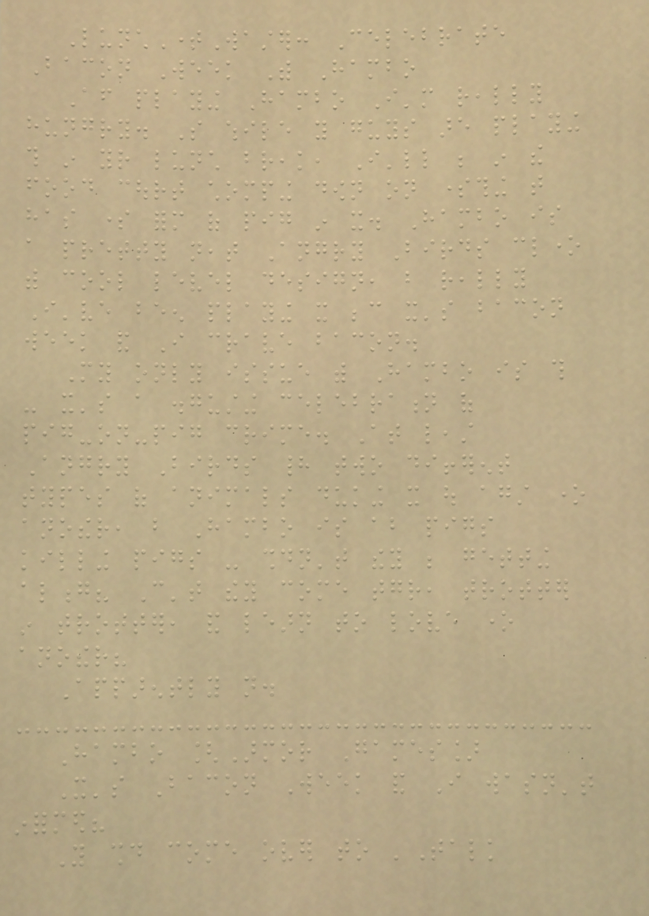LunchTimeWaster: Celebrate
Bacon Week With Hambo
After playing Hambo I'm really
hungry. So while you guys are playing
this in your lunch break, I'll be in the
food court chomping down on something that
has some form of pig in it. Hambo is
a pretty neat Angry Birds clone
with cool level design, but really
I've been playing it because it's bacon
week and I crave bacon.
My only issue with Hambo is this
- it's a disgusting celebration of
pig-on-pig crime. At least
Angry Birds had two different
types of animals duking it out against one
another, but Hambo is about pigs
killing pigs - shouldn't they be getting
along? Can't they come together, trotter
in trotter, and learn to love one
another?
Apparently not.
Hambo [Armor Games]
It's Bacon Week and I wasn't
informed?
You should come over to 'Talk
